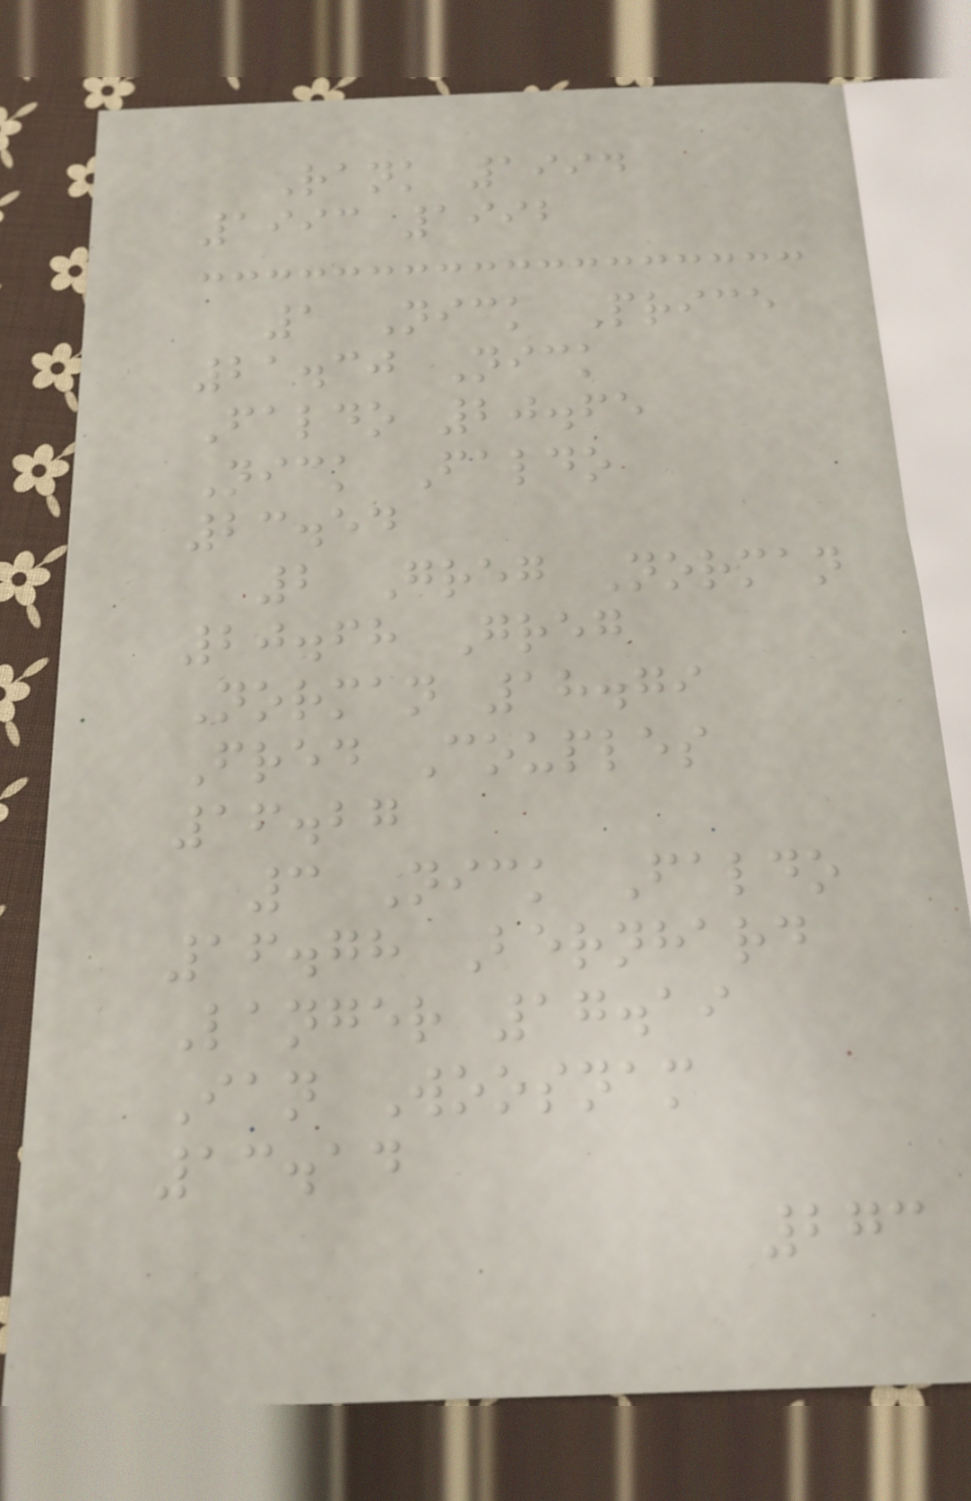Rank 1994
1993 1992
1 Nick Price
21.30 Nick
Faldo 20.65
Nick Faldo
23.54
2 Greg Norman
20.68 Greg
Norman 18.79
Fred Couples
16.27
3 Nick Faldo
16.78 Bernhard
Langer 17.19
Ian Woosnam
13.14
273
